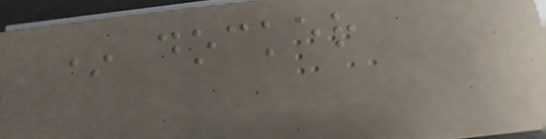* docker
